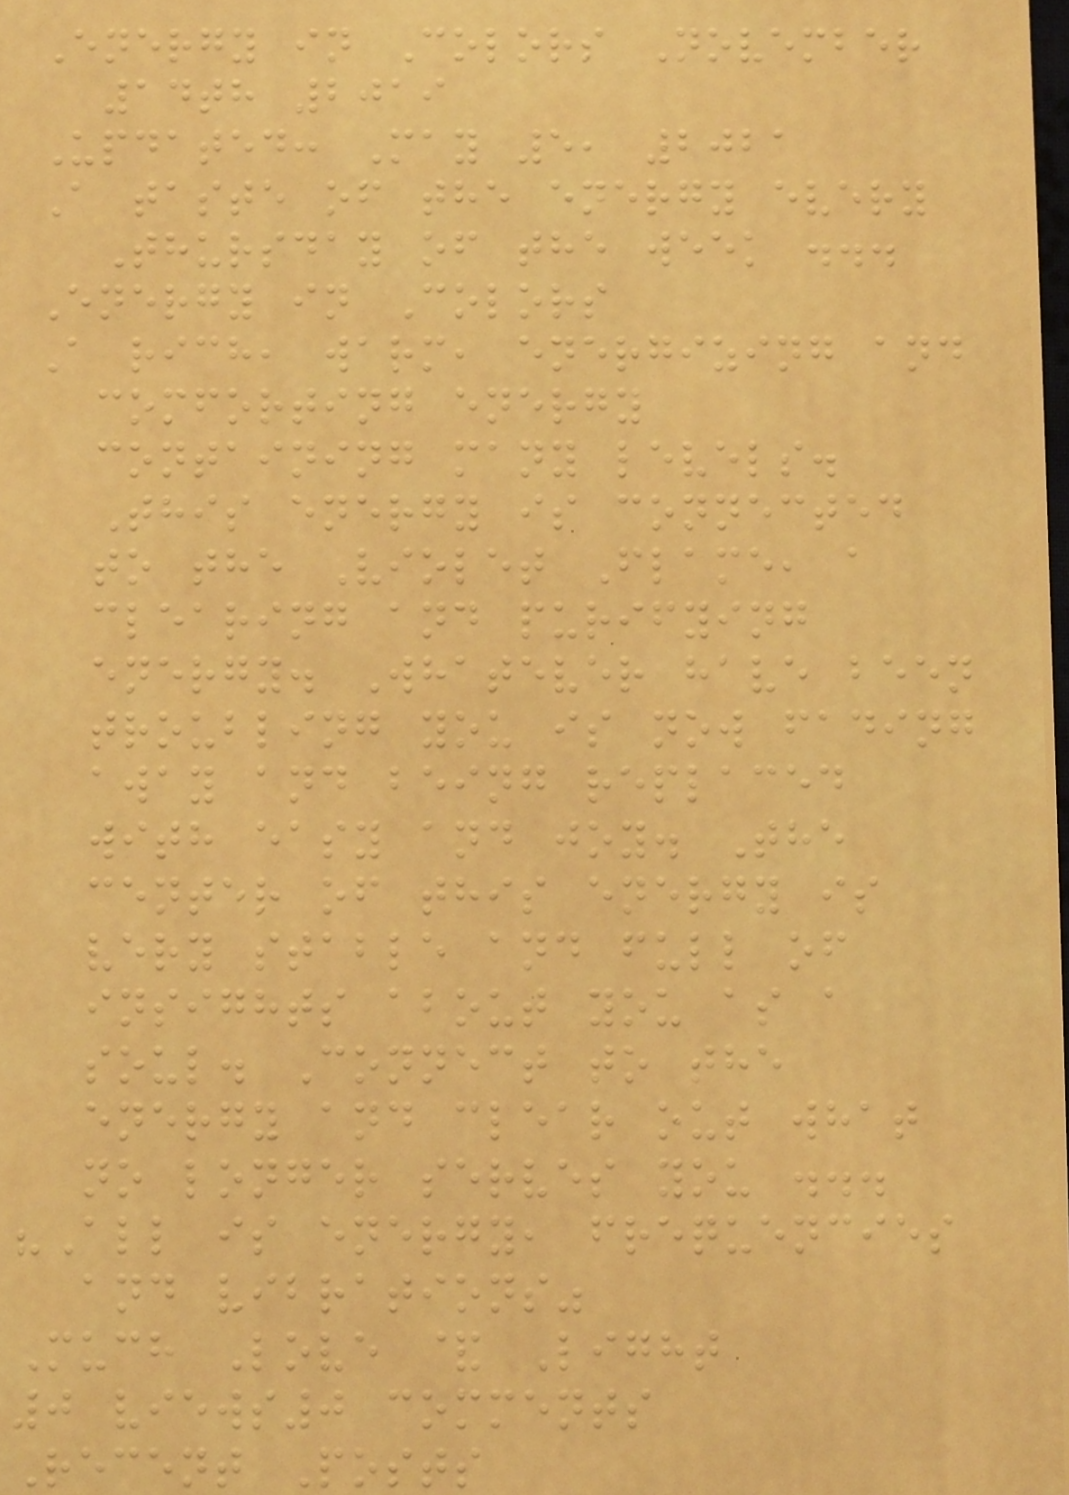Energy in Colors November
14th 2019
Updated: May 5, 2021
A taste of the energy every
Thursday of the week ...
Energy in Colors
A rich, warm, energizing and
comforting energy
containing many levels.
This energy is connected
to the Violet Flame, a
clearing and purifying
energy. Whatever have been
troubling you is now fading
away and being replaced
with easy and joy. The
center of this energy is
very stable and full of
insights about you as a
soul. Connect to the
energy and clear out what
no longer serves you ...
"All is energy, frequencies
and vibrations"
Much Love & Light
0 views0 comments
Recent Posts
